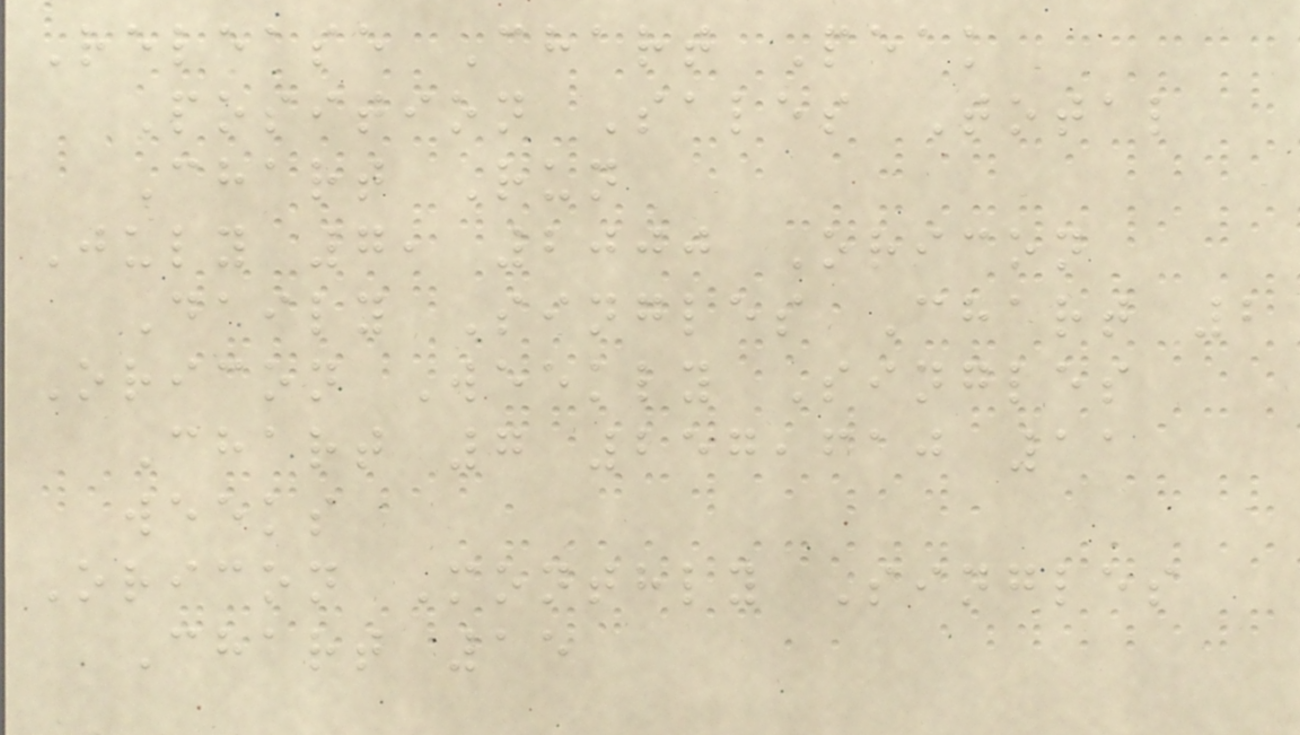Release Chart Peak
Position Sales Total
Chart Run
July 7, 2000 Oricon
Daily Singles Chart 2
Oricon Weekly Singles
Chart 7 257,610 11
weeks
Oricon Monthly Singles
Chart 15
